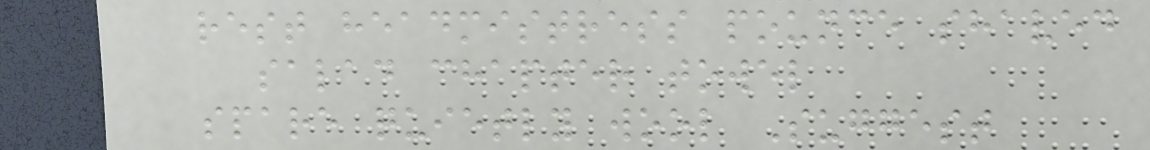rest headmistress pounce shaved
salad chapter towel
spare quietly wool Suggest
